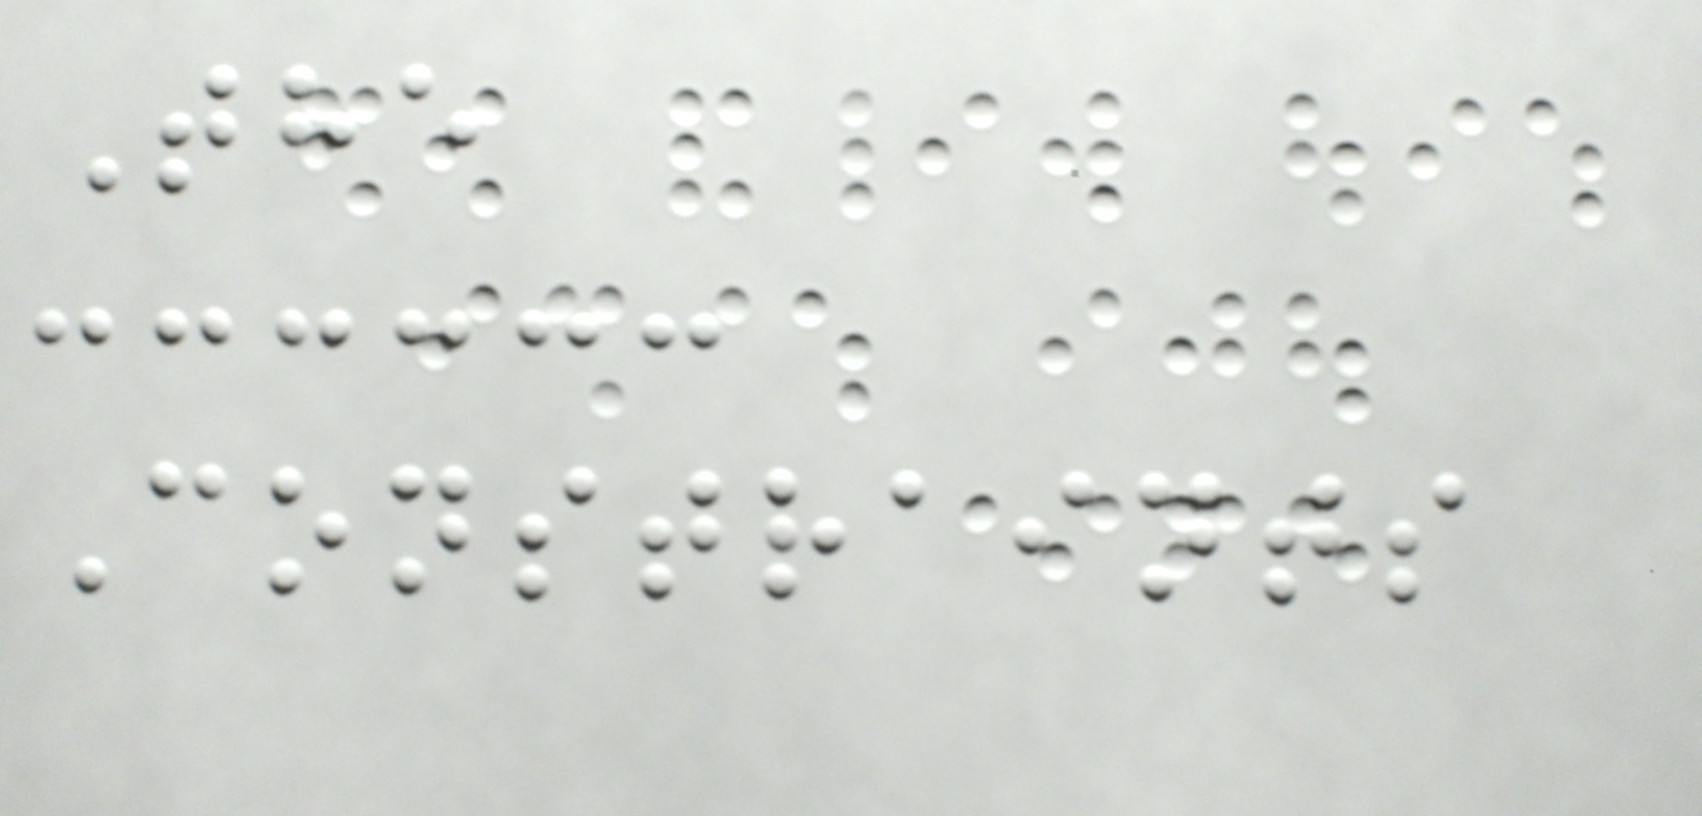The
Constraints
